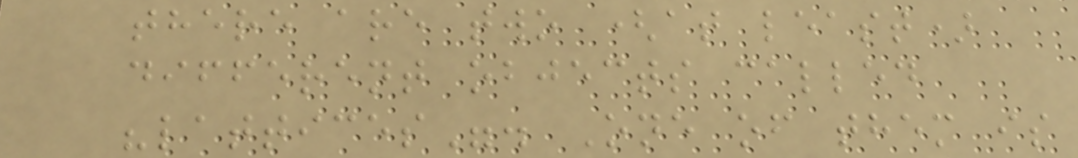there are two (at least)
different objects called
"lattices". One of them is
